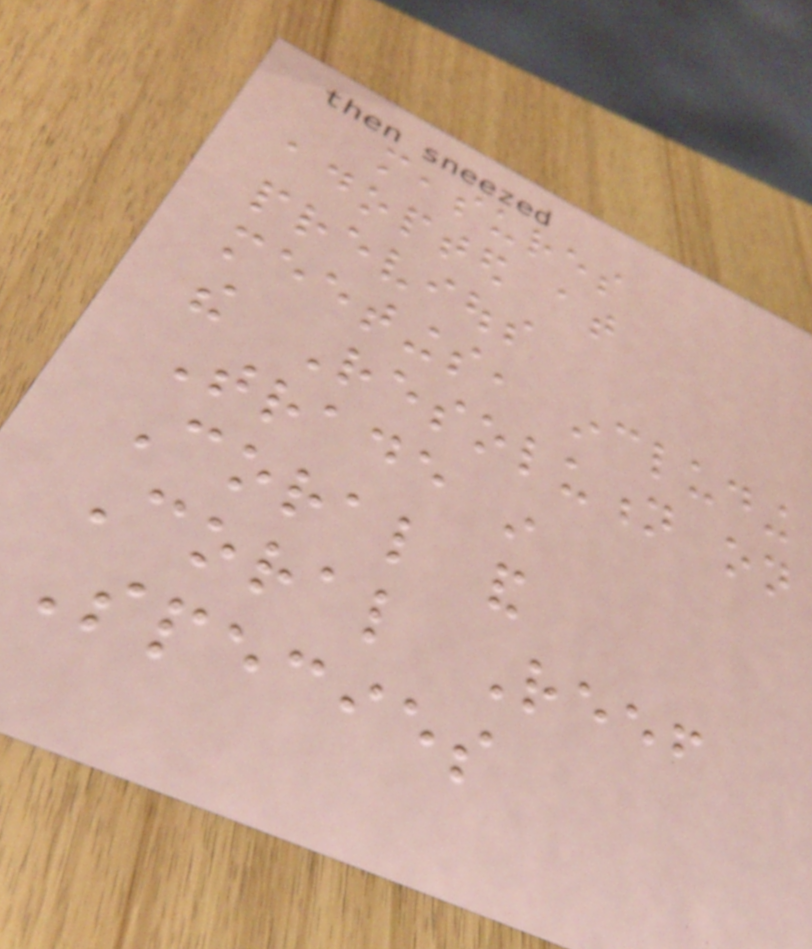measures
adopted at
previous
meetings, including
the Resolution on
Trade in
Coral and
Coral Reef
Species
